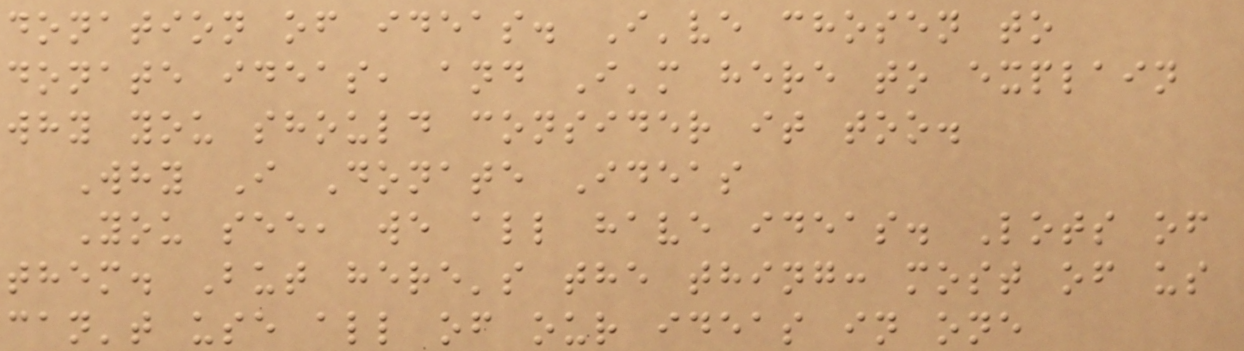donation of ideas. I've chosen to
donate ideas, and I'm here to explain
why you should consider it too.
Why I Donate Ideas
You see, we all have ideas. Lots of
them. But here's the thing: most of us
can't use all of our ideas in one
